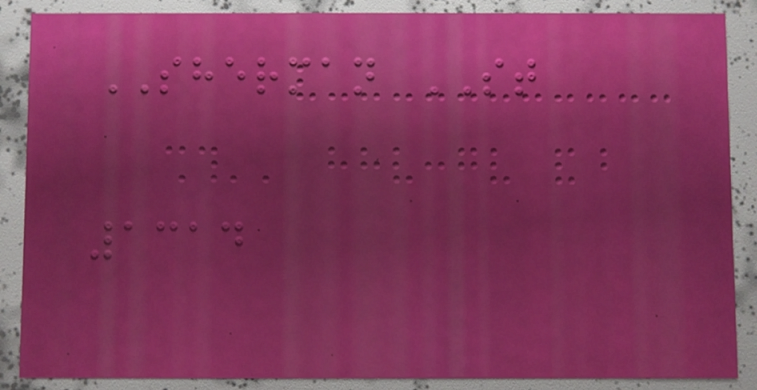SHERMAN ST
1314
